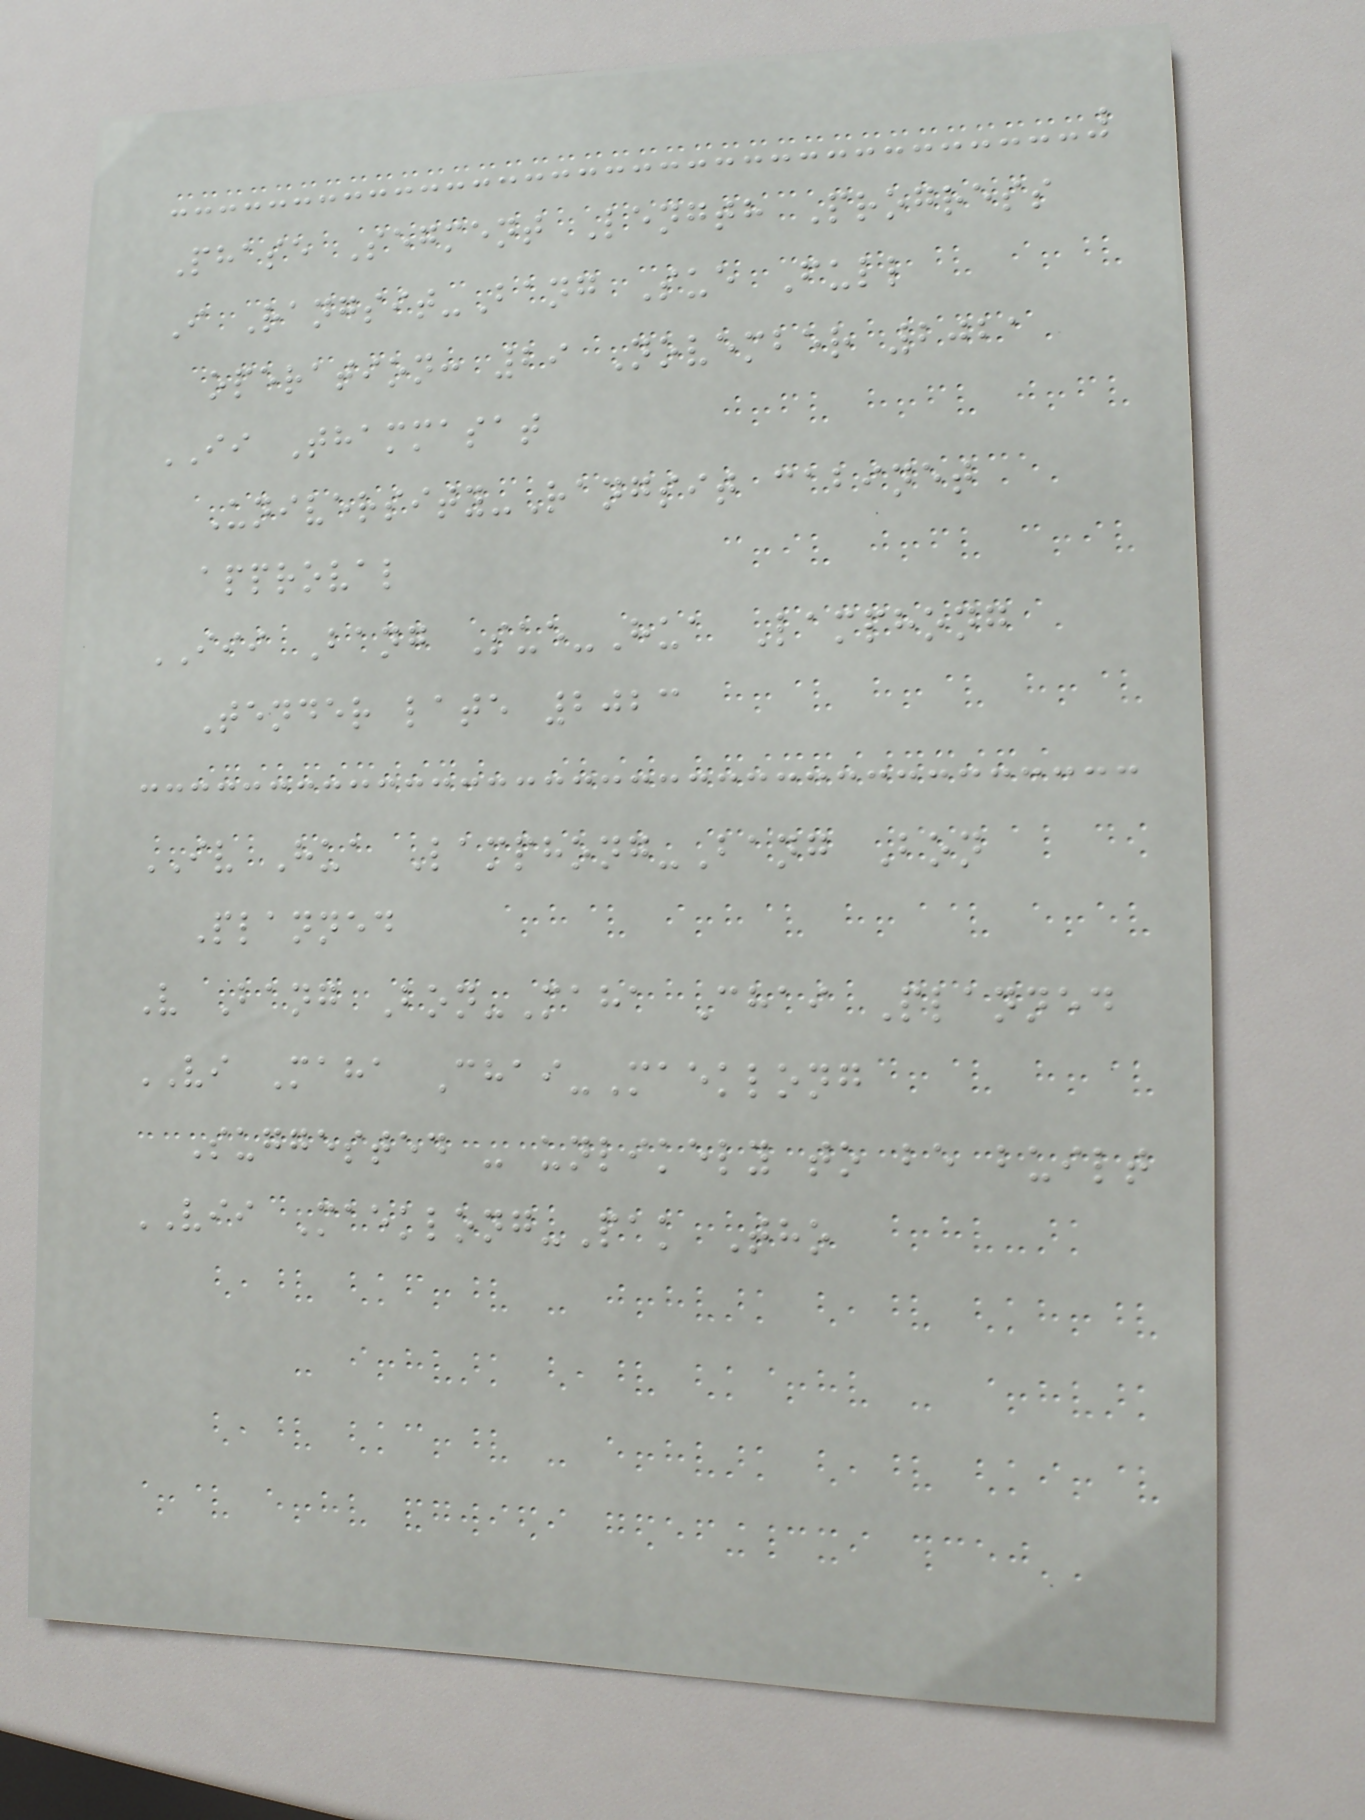Phase Segment Length Progress
I Rangsit-Bang Sue Full
operation: 29 November 2021
II Thammasat
University-Rangsit cabinet
approval
III Bang Sue-Hua Lamphong
Tender late 2023
IV Hua Lamphong-Bang Bon
Planned
V Bang Bon-Maha Chai Planned
VI Maha Chai-Maeklong
Suggested - unlikely to be built
VII Maeklong-Pak Tho
